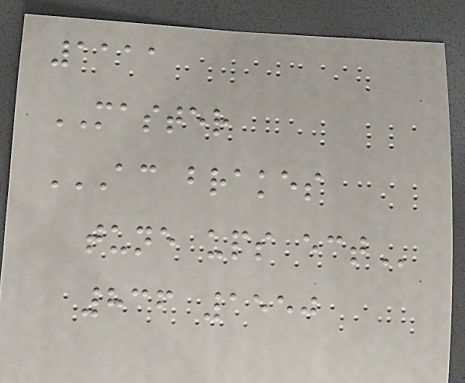1111
MASTER
AC BRAKES
TUNE UPS ECT
836 1550
